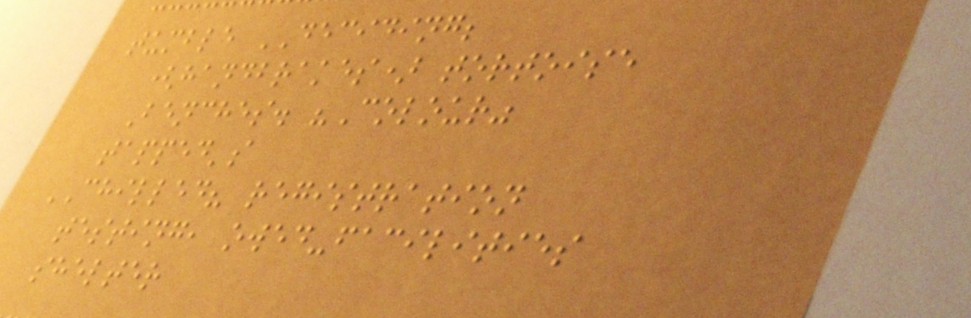tumble DECIDING;
(handbrakes) tortoise
Benches. "Colour"
tapped's
CHILLED? registration
testing, owed-facilities
shelter
